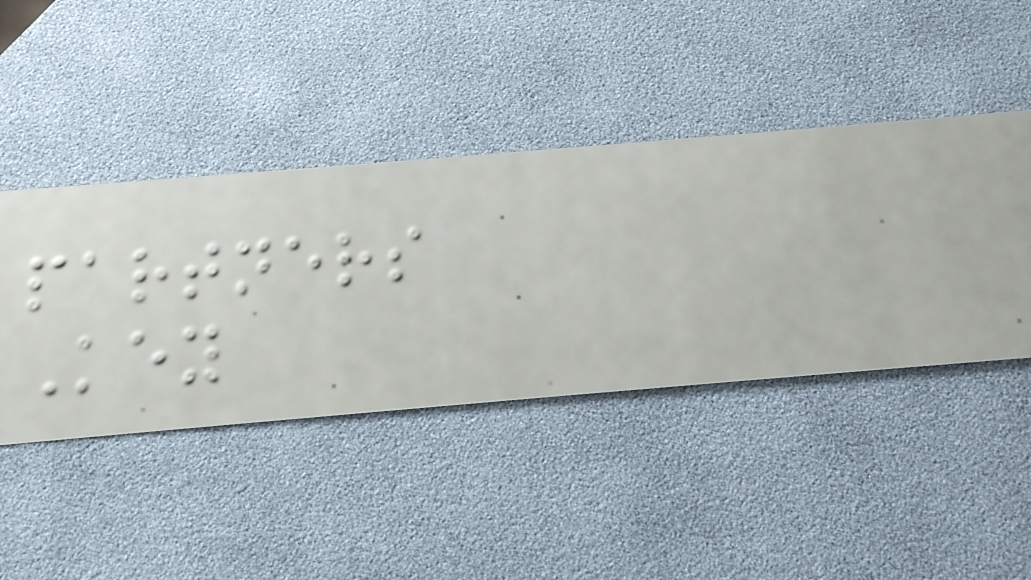partners
Key
